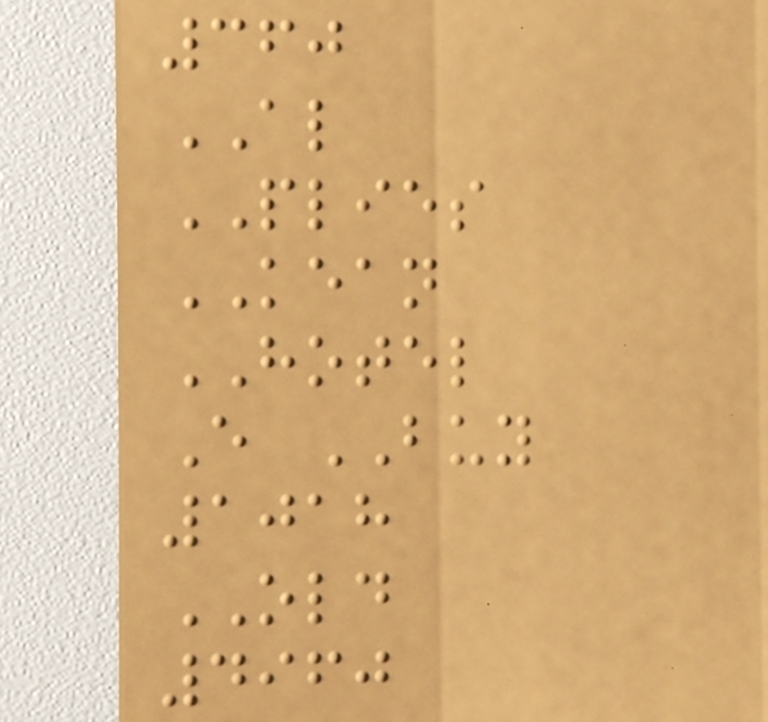360
AL
PLIES
KEAN
HOTEL
E BUY
1018
OLD
4960
